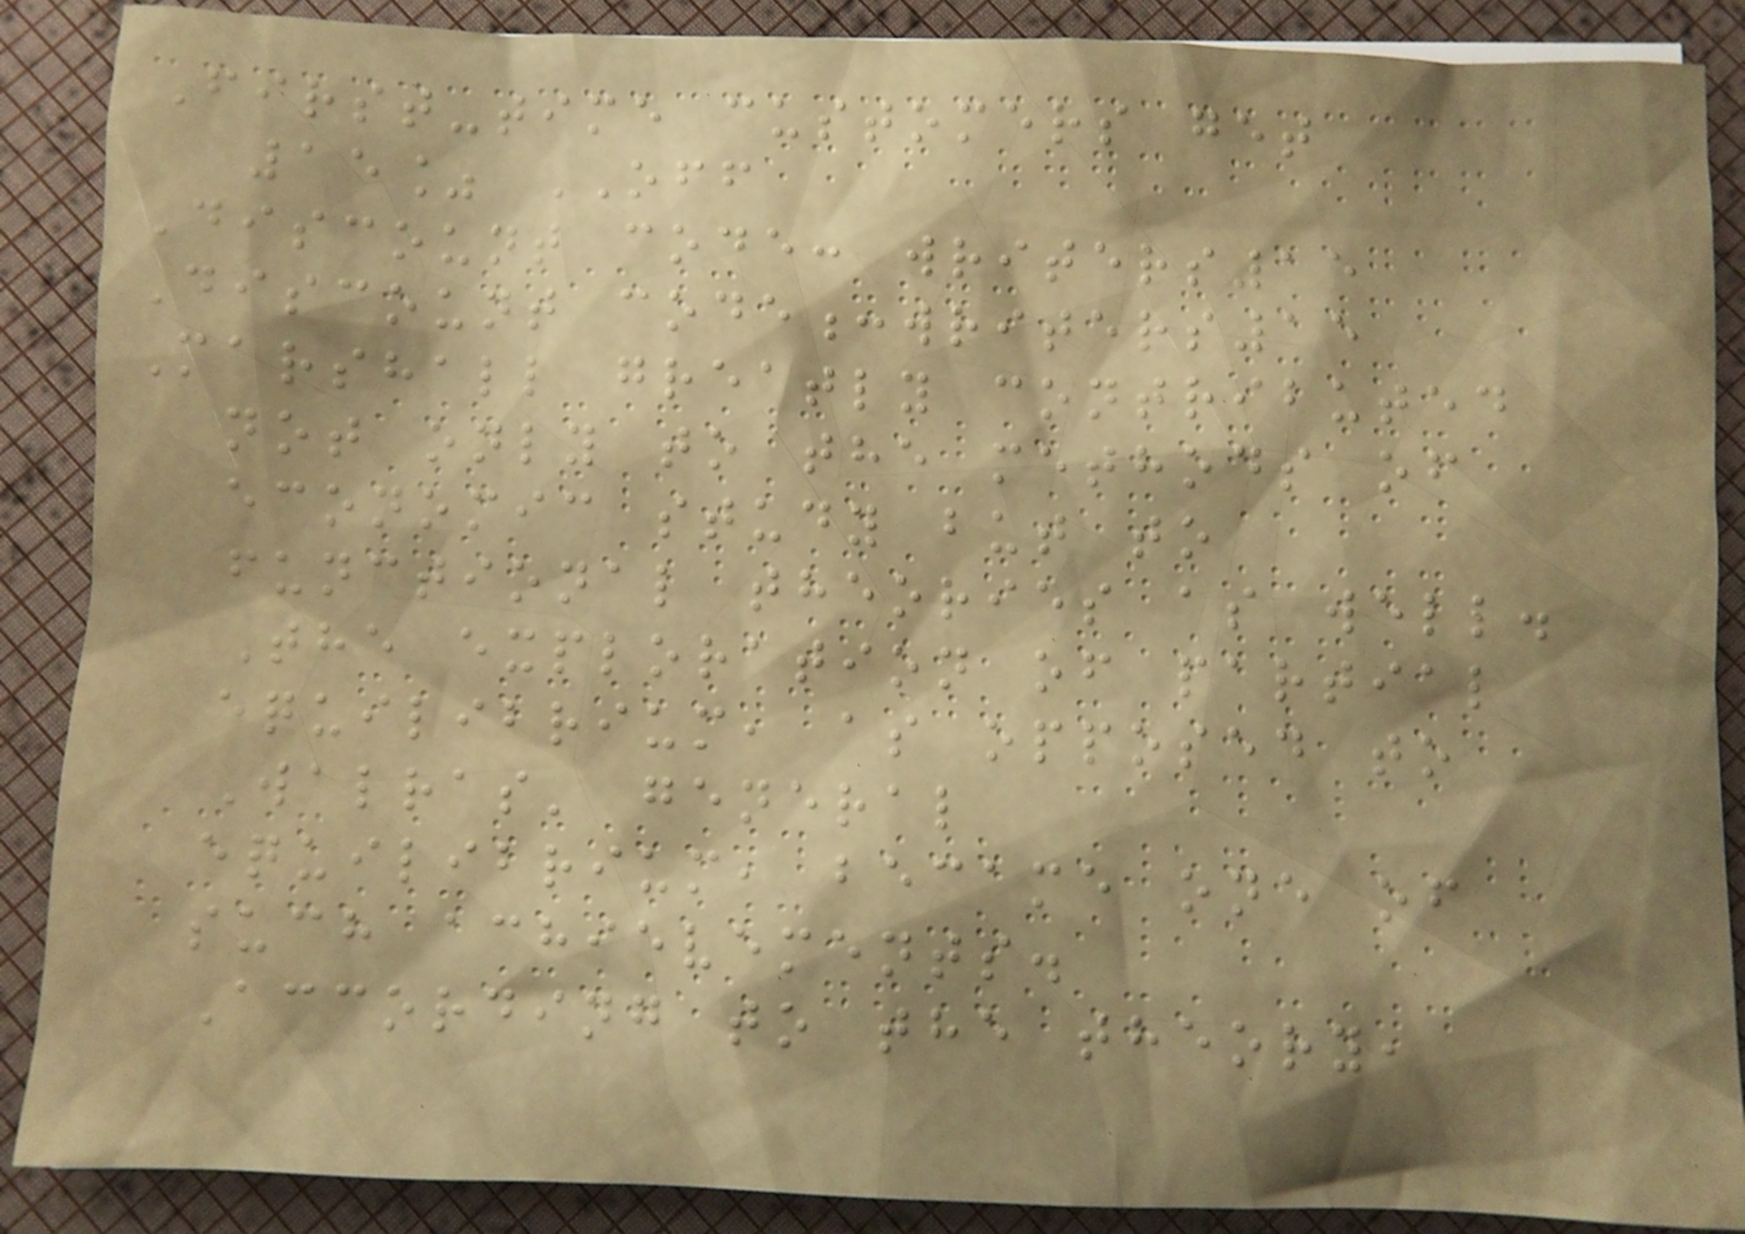First-time customers get
15% OFF
Discount code: writers15
Discount code:writers15
Marshall greatly contributed
not only to the methods of
economic study but to
functional theories as well.
The exploration of partial
equilibrium, as opposed to
Walras' general
equilibrium, became one of
such achievements.
According to the theory,
